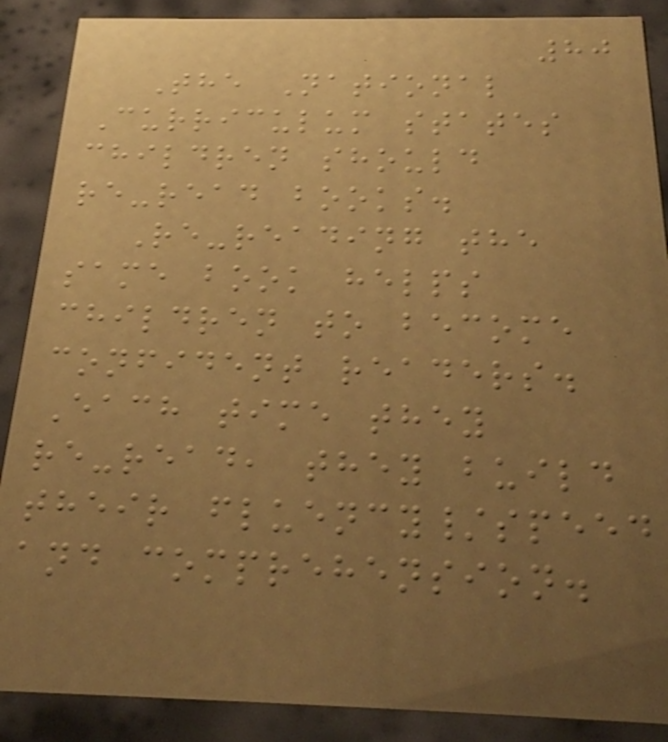80
The National
Curriculum states
children should
re-read books.
Re-reading the
same book helps
children to become
confident readers.
Each time they
re-read, they build
their fluency/speed
and comprehension.
